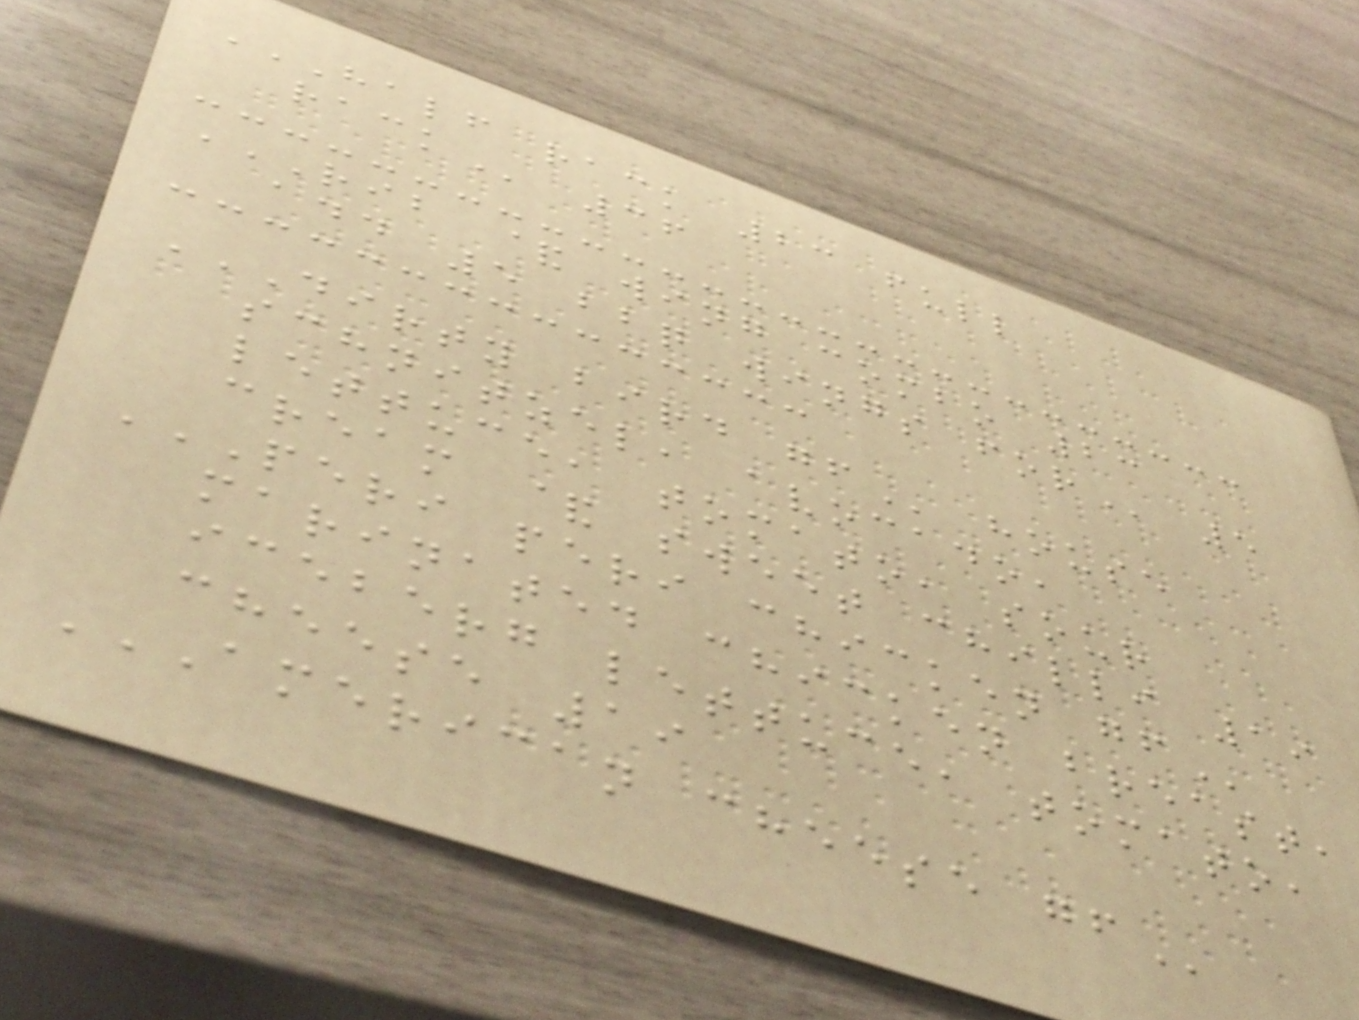HALF RACK 23 FULL
RACK 36
RIB & WING COMBO 23
ADD 5 BBQ WINGS FOR 5
DIRTY BIRD GF house
schnitzel, avocado,
lettuce, tomato, sour
cream & sweet chilli 19
PERI PERI CHICKEN GF
marinated chicken breast,
iceberg lettuce, tomato,
cheese 19
AMERICAN CHEESE GF
